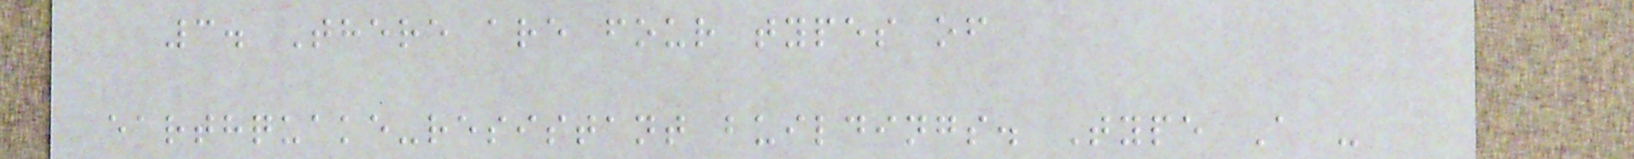3. There are four types of
earthquake-resistant buildings. Type A -
